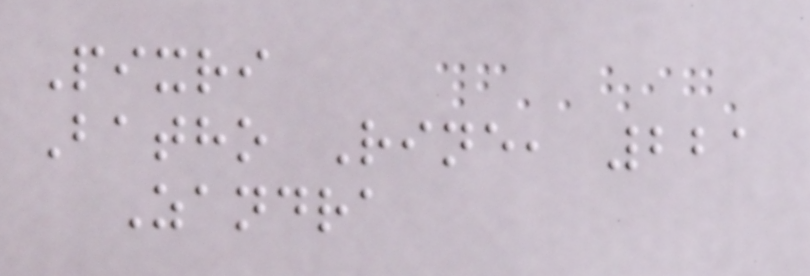Pixri
Batho Rine, 221
Zandra
